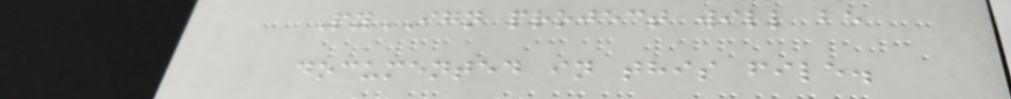PyIGN project will be
documented in this file.
